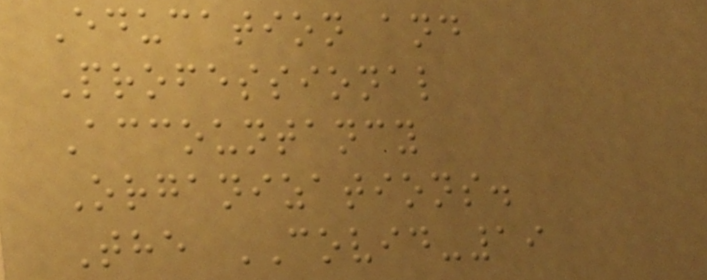Education and
Professional
Accountancy
Organizations.
The COVID-19
